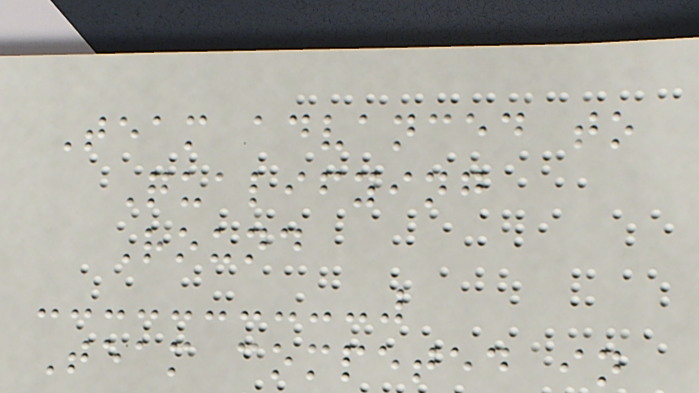Team advanced to
Qualifying
Round
Team competed in
